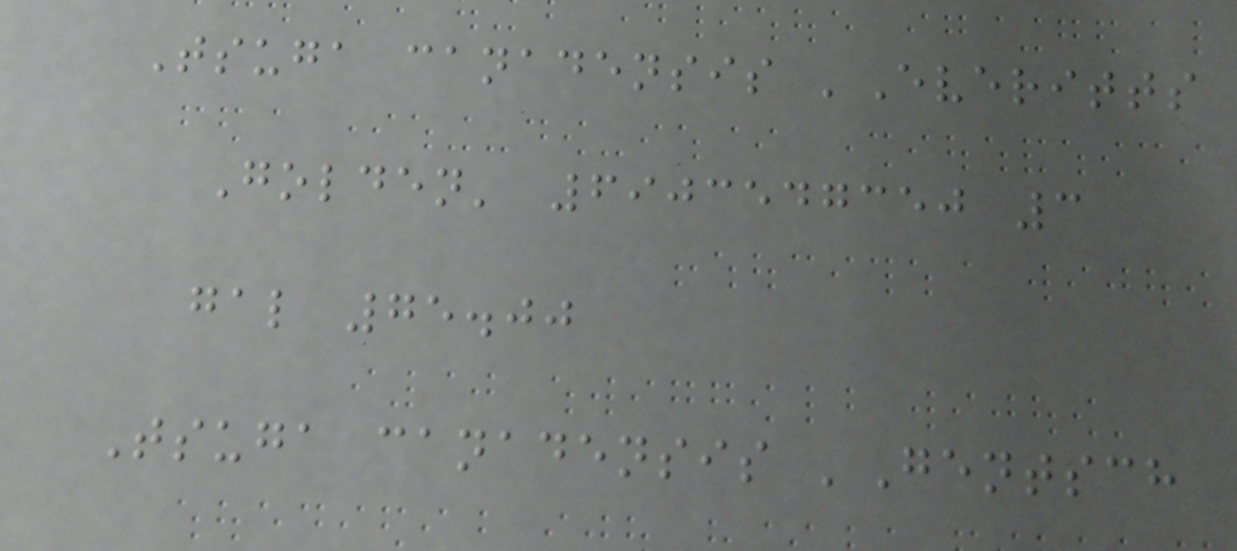Tsuga canadensis 'Everitts
Golden' 6903547350 3
gal 75.00
Tsuga canadensis 'Gentsch
